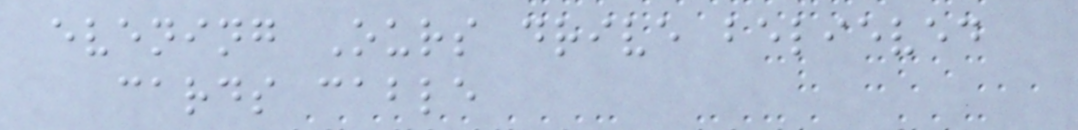evening Ours drive believed
cards cable
